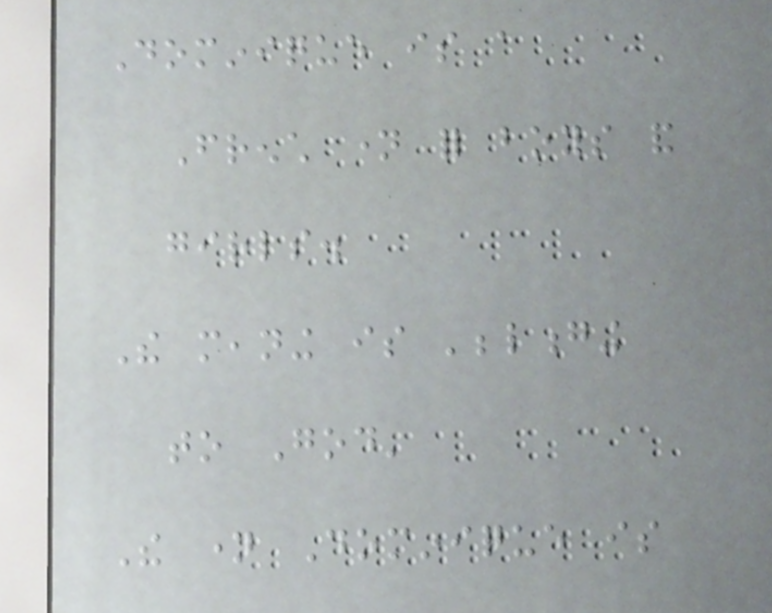Dominique is a
French name for boys and
girls.
The meaning is 'belonging
to God'
The name Dominique is
